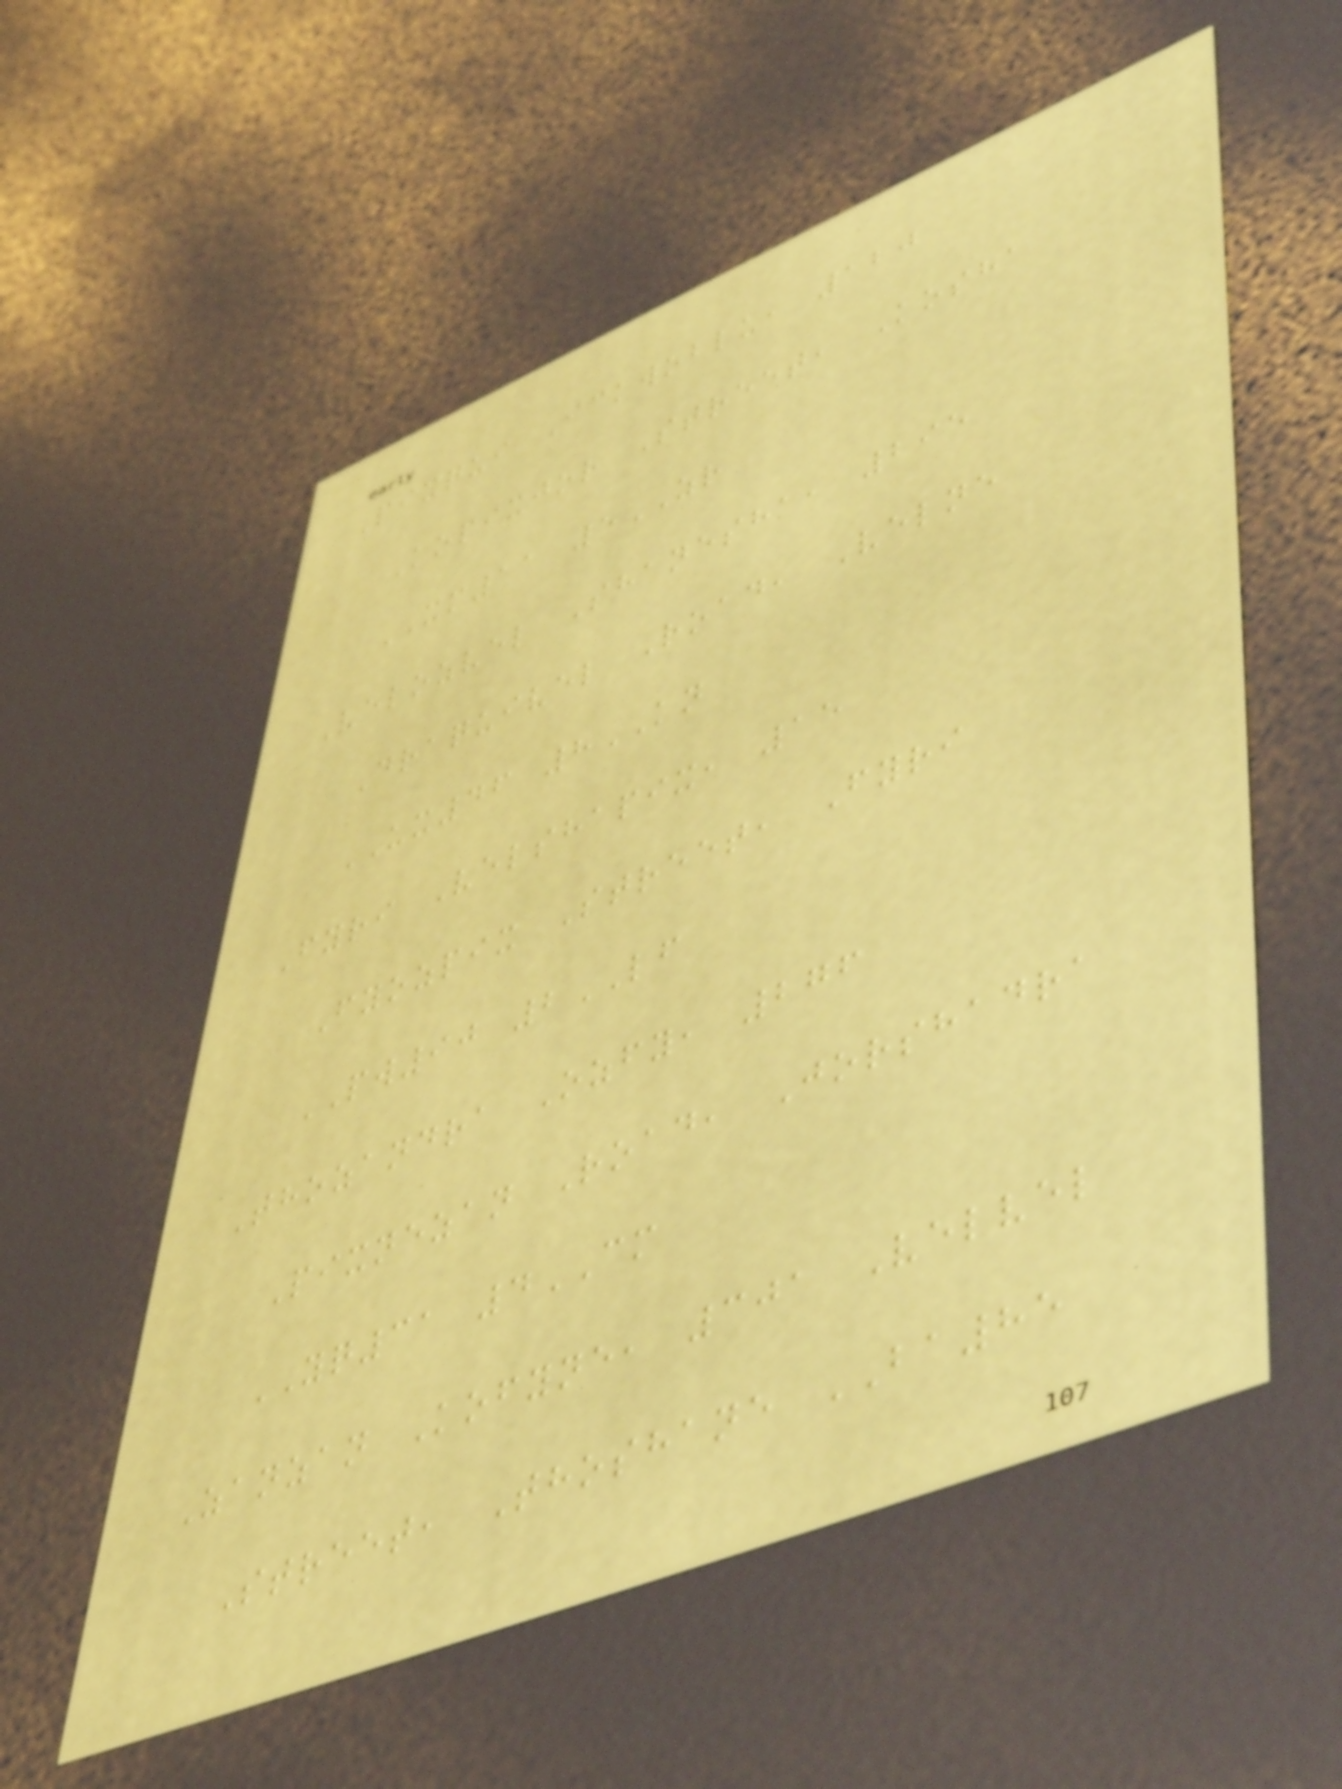Pixqui Ickwoblu, 120
Kopixjor Street, Kosha
XM11 5ZR
Velozvel Shanesha, 295
Draquivel Road, Velne
UX46 8KN
Fyri Velshapix, 15
Fyozpix Street, Fyri
PW90 2LF
Thozandra Ozfy, 276
Pixnezan Road, Jorshadra
YQ31 4CM
Zanzan Kofyne, 301 Velvel
Street, Thoshane BA85
